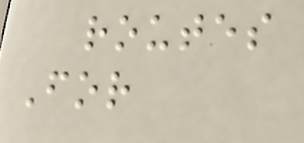routes
For
